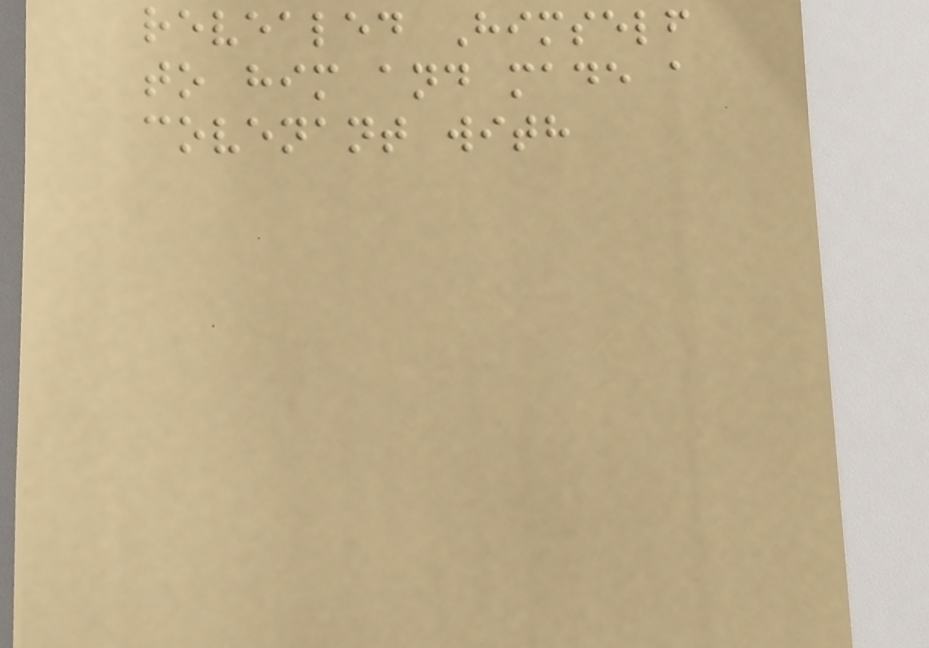revealed Himself
to him and made a
covenant with
